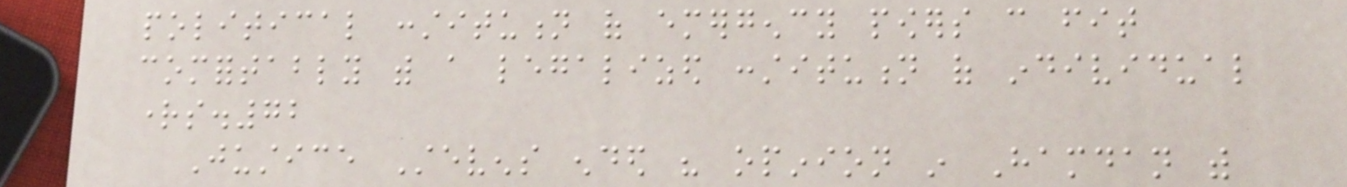political constitution of emergency powers can fit
comfortably with a legalized constitution of individual
rights.72
Justice Stevens ended his opinion in Hamdan with
